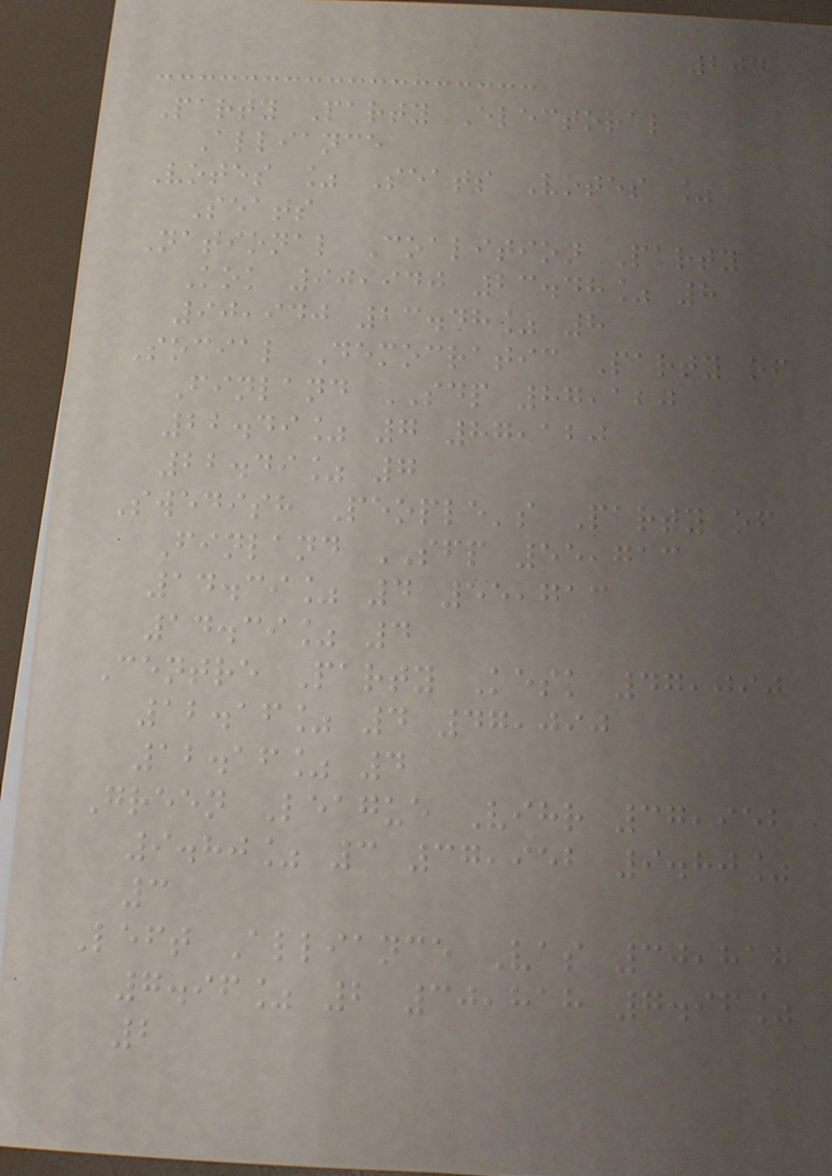204
Party Party Electoral
Alliance
Votes % Seats Votes %
Seats
National Coalition Party
Kok 90,940 23.48% 8
90,940 23.48% 8
Social Democratic Party of
Finland SDP 87,120
22.49% 7 87,120
22.49% 7
Swedish People's Party of
Finland SFP 55,713
14.39% 4 55,713
14.39% 4
Centre Party Kesk 47,090
12.16% 4 47,090
12.16% 4
Green League Vihr 37,952
9.80% 3 37,952 9.80%
3
Left Alliance Vas 30,818
7.96% 2 30,818 7.96%
2
